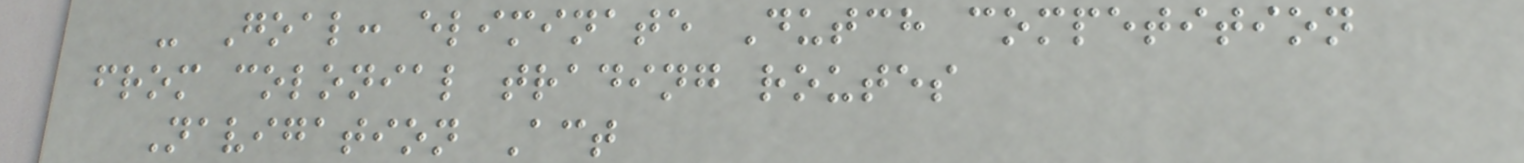- Goal: eliminate Dutch competition
from colonial trading routes
Navigation Act
